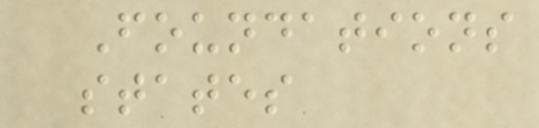Foundations
states
